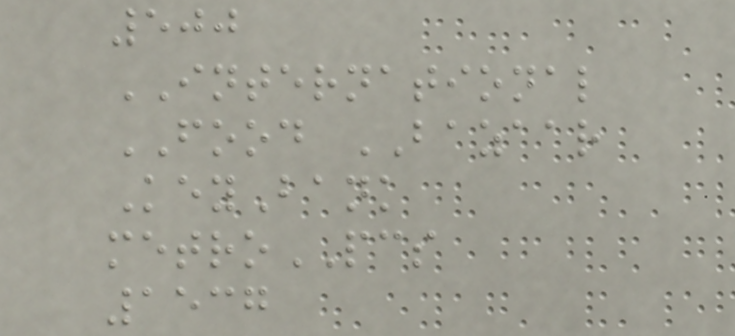500
INTERNATIONAL
FOOD BAZAAR
KeyBank
metroPCS
1537
